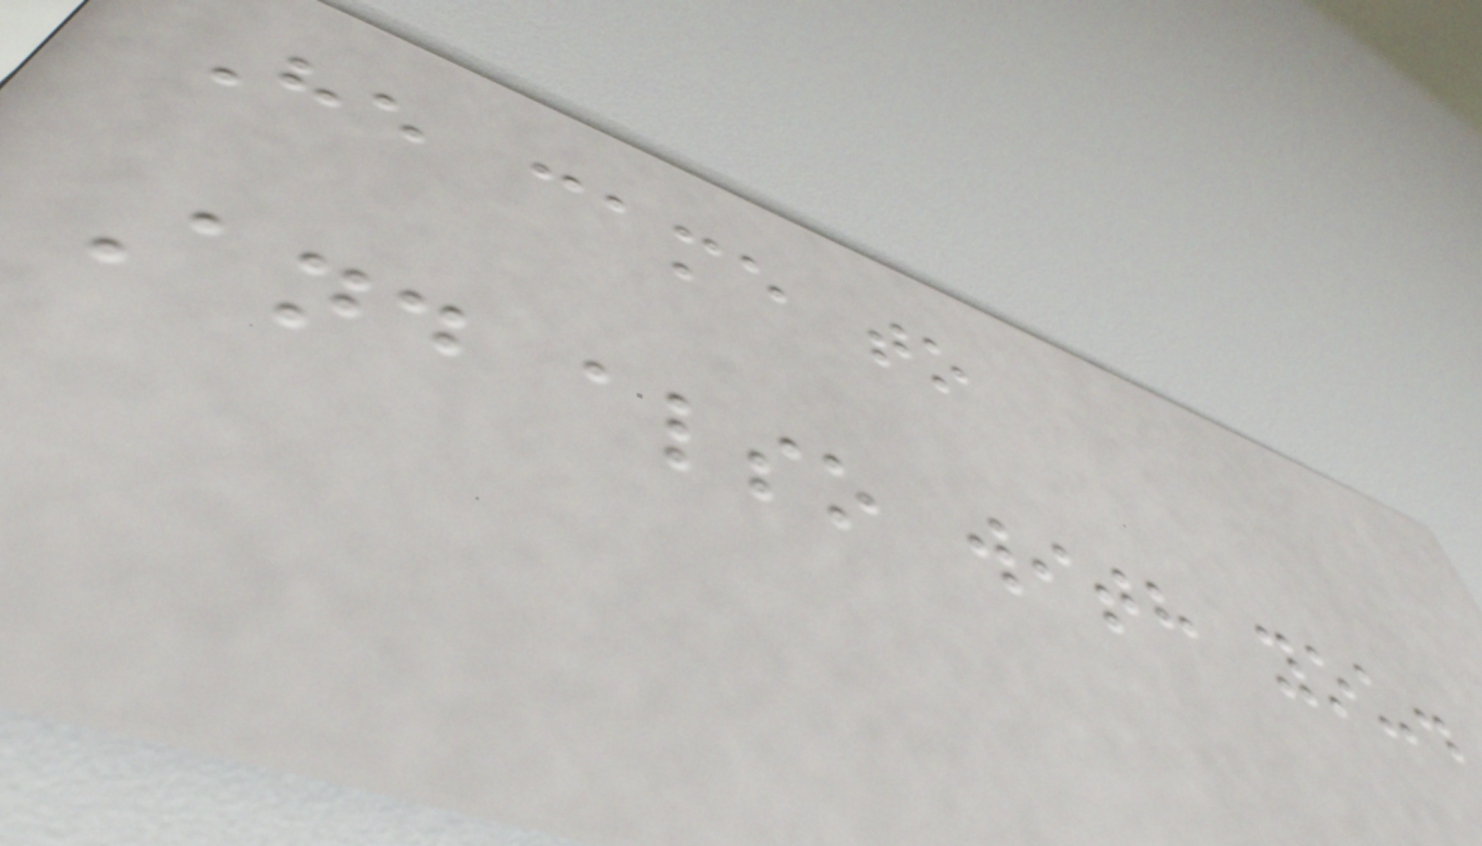He came to
And also with you.
